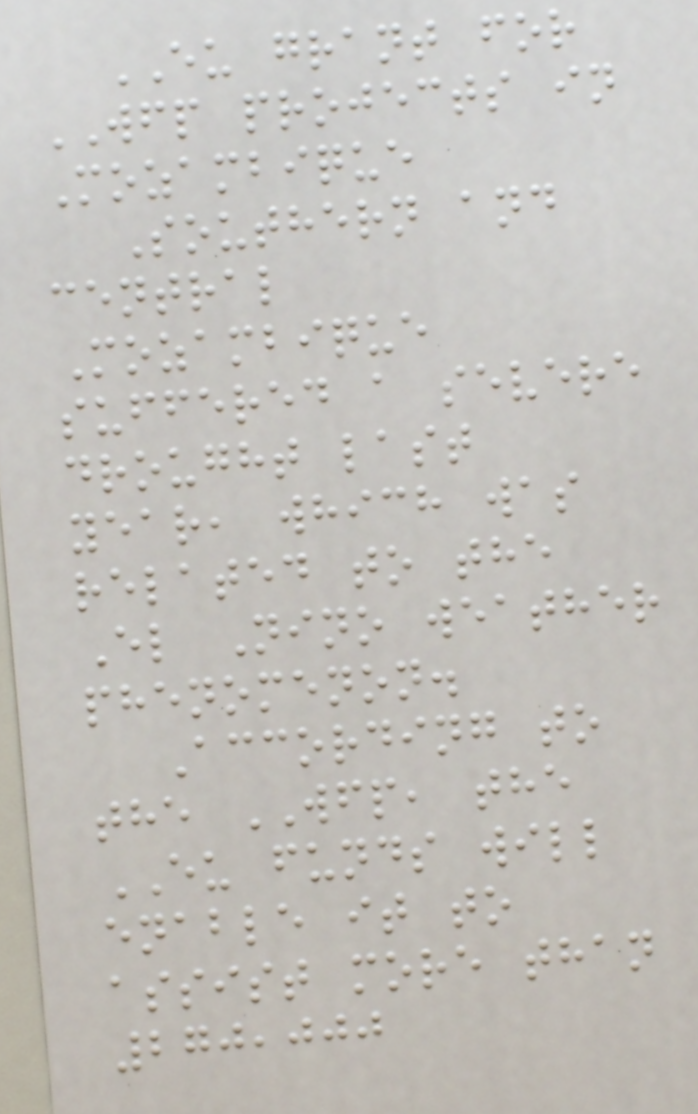EU grant for
WFP projects in
Mozambique
Southern and
central
Mozambique
suffered a severe
drought last
year, which was
related to the
El Nino weather
phenomenon.
According to
the WFP, the
EU funds will
enable it to
assist more than
270,000
